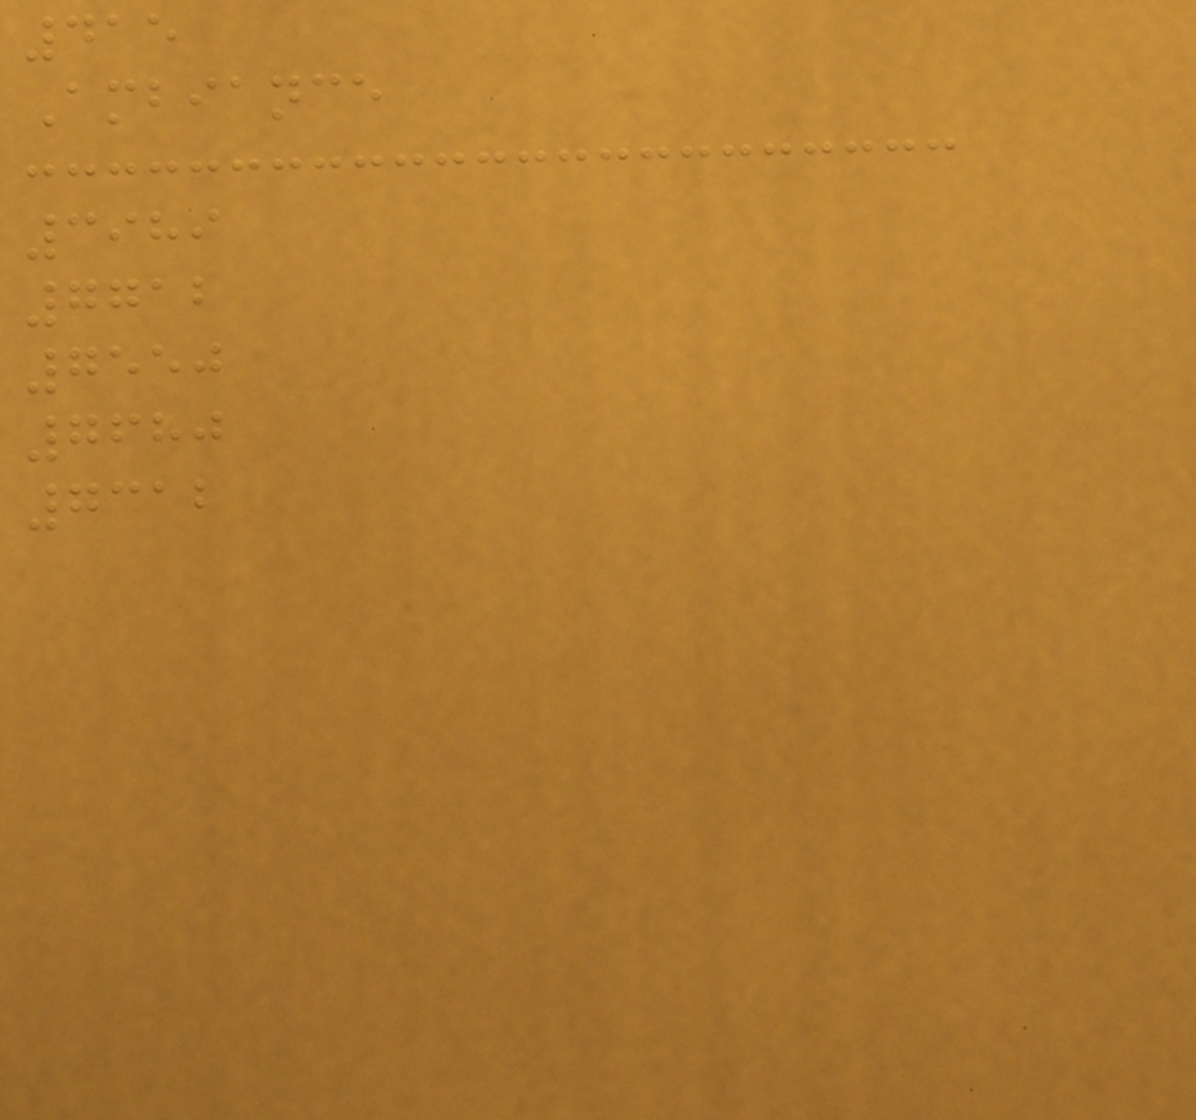415
Ambiance
3989
7712
7550
7680
7312
